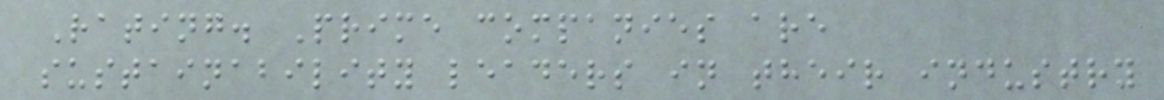Rating. Prime companies are
sustainability leaders in their industry
